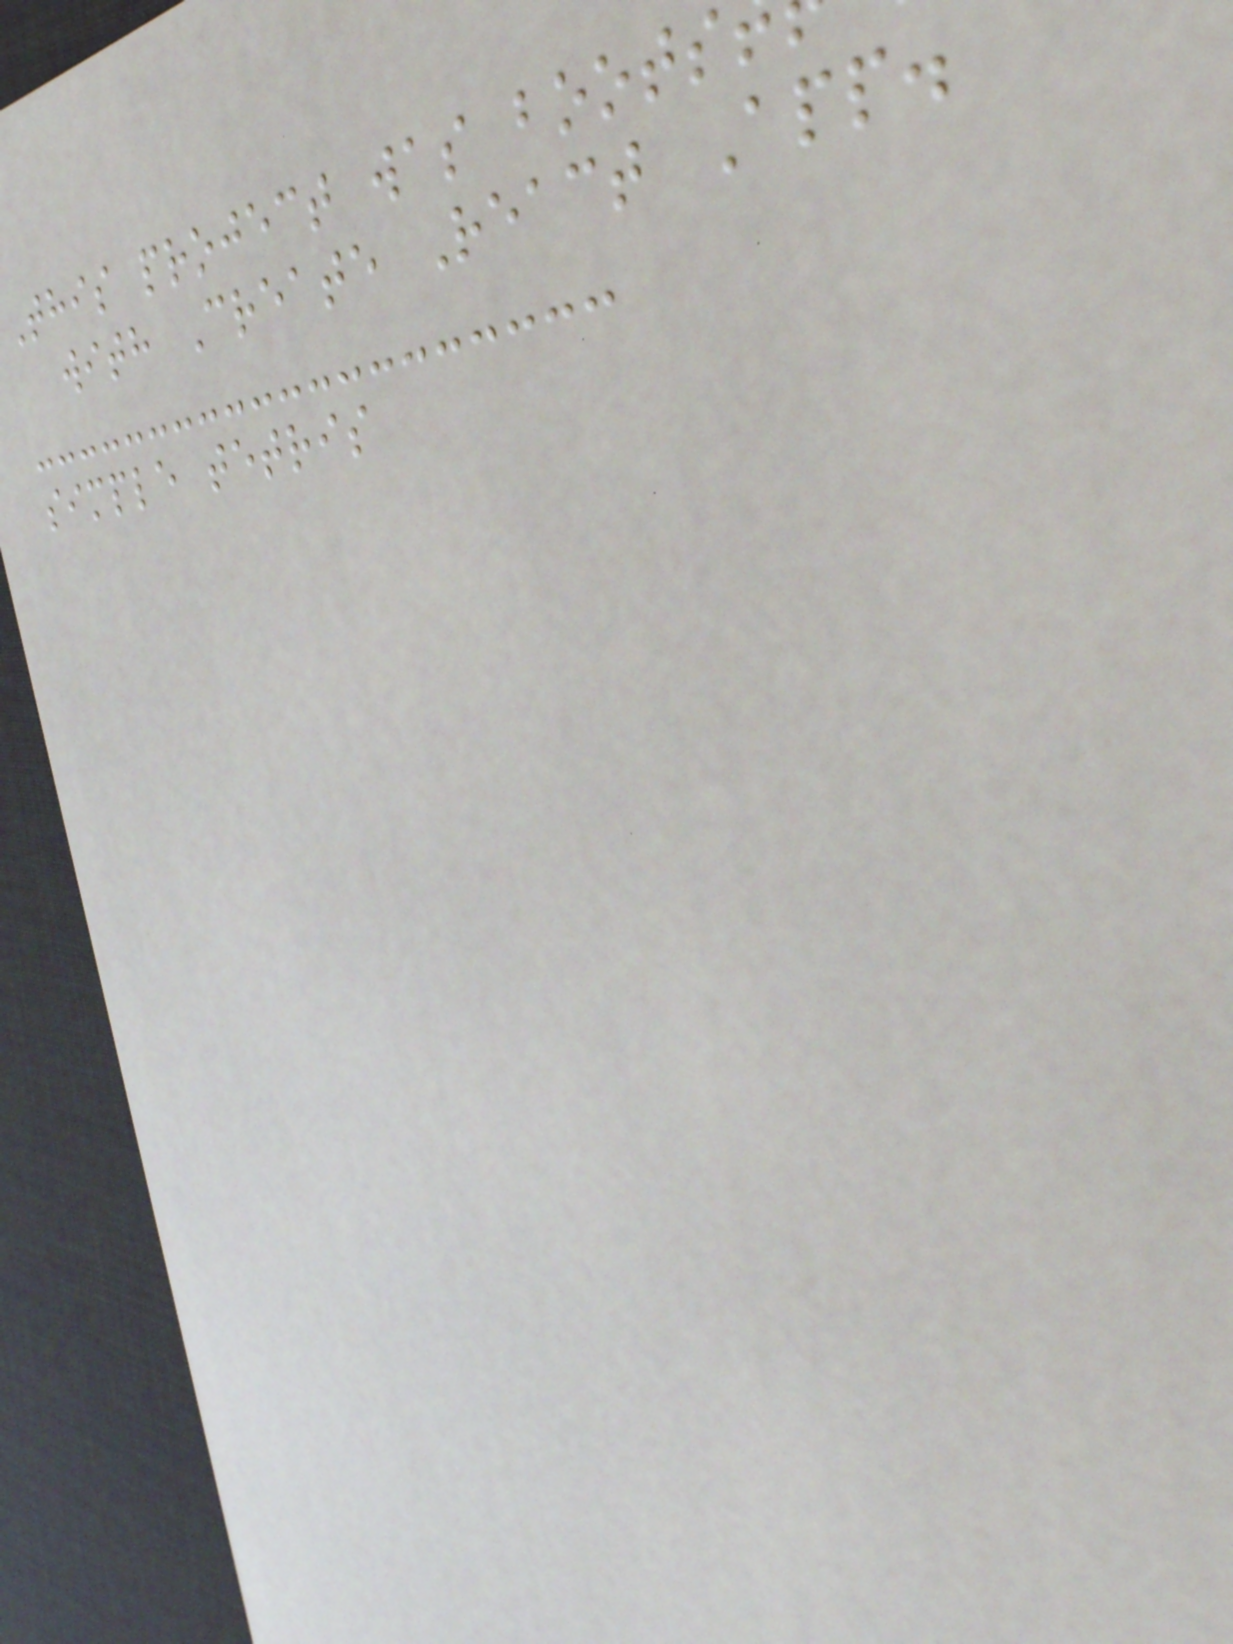This project was boots
with Create React App.
simple tetris
